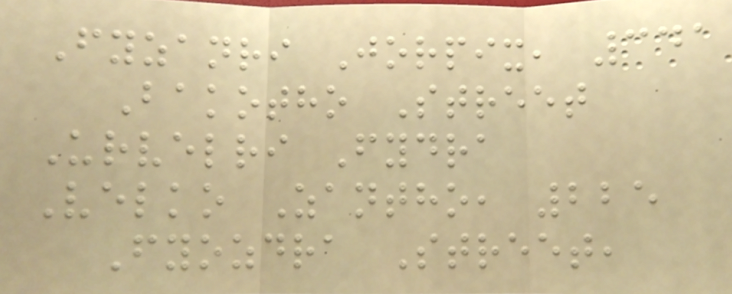Fyzanri Jorpix, 341
Bakotho Street
Urvelri Fydra
Velko Zantho, 225
Fyozdra Street,
